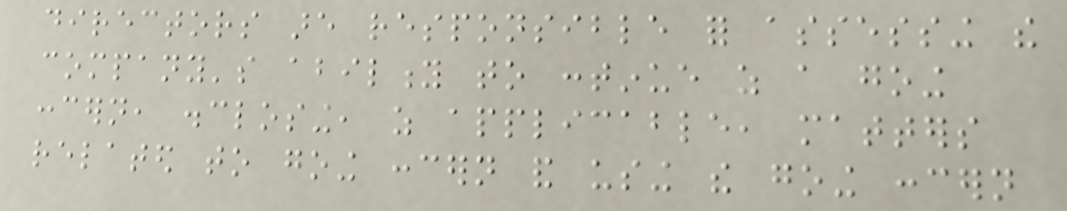directors are responsible for assessing the
company's ability to continue as a going
concern, disclosing, as applicable, matters
related to going concern and using the going concern
